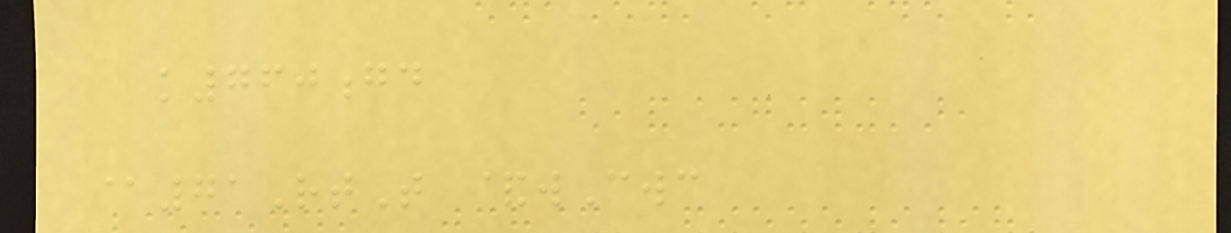k760gd
@71RtT &wCwc
